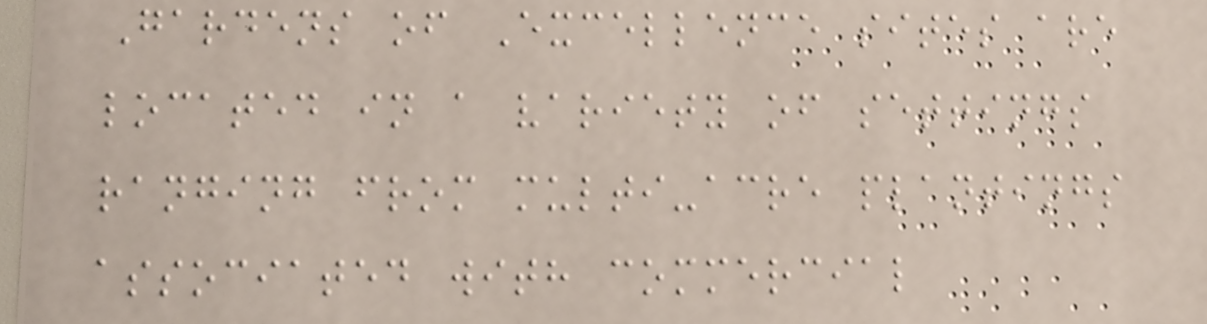Gardens of Excellence sites are
located in a variety of settings
ranging from multi-acre plantings
associated with commercial
